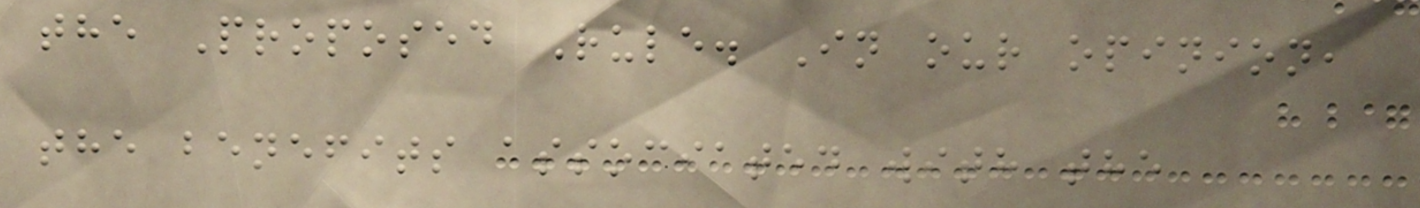the Proposed Rule. In our opinion,
the benefits associated with the
